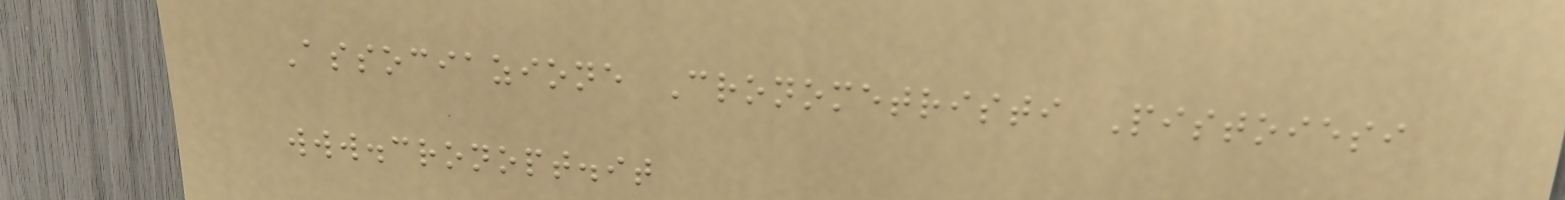Associazione Cronometristi Pistoiesi
www.cronopt.it
